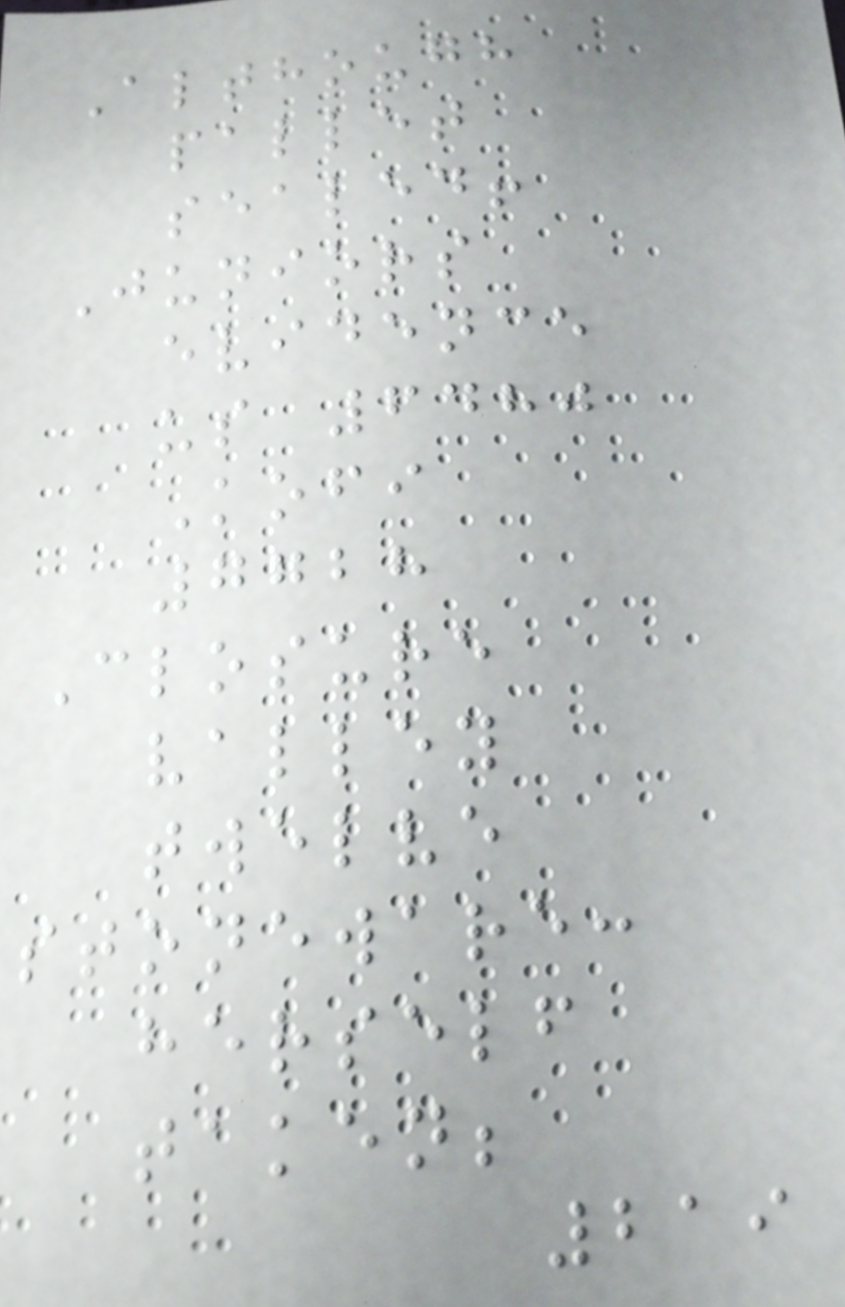Although
pallet
sealed!
Juniors
evidence
us 6480
Kofi
7728
Closure
valley
twelve
stoneware:
herself
taken;
219
